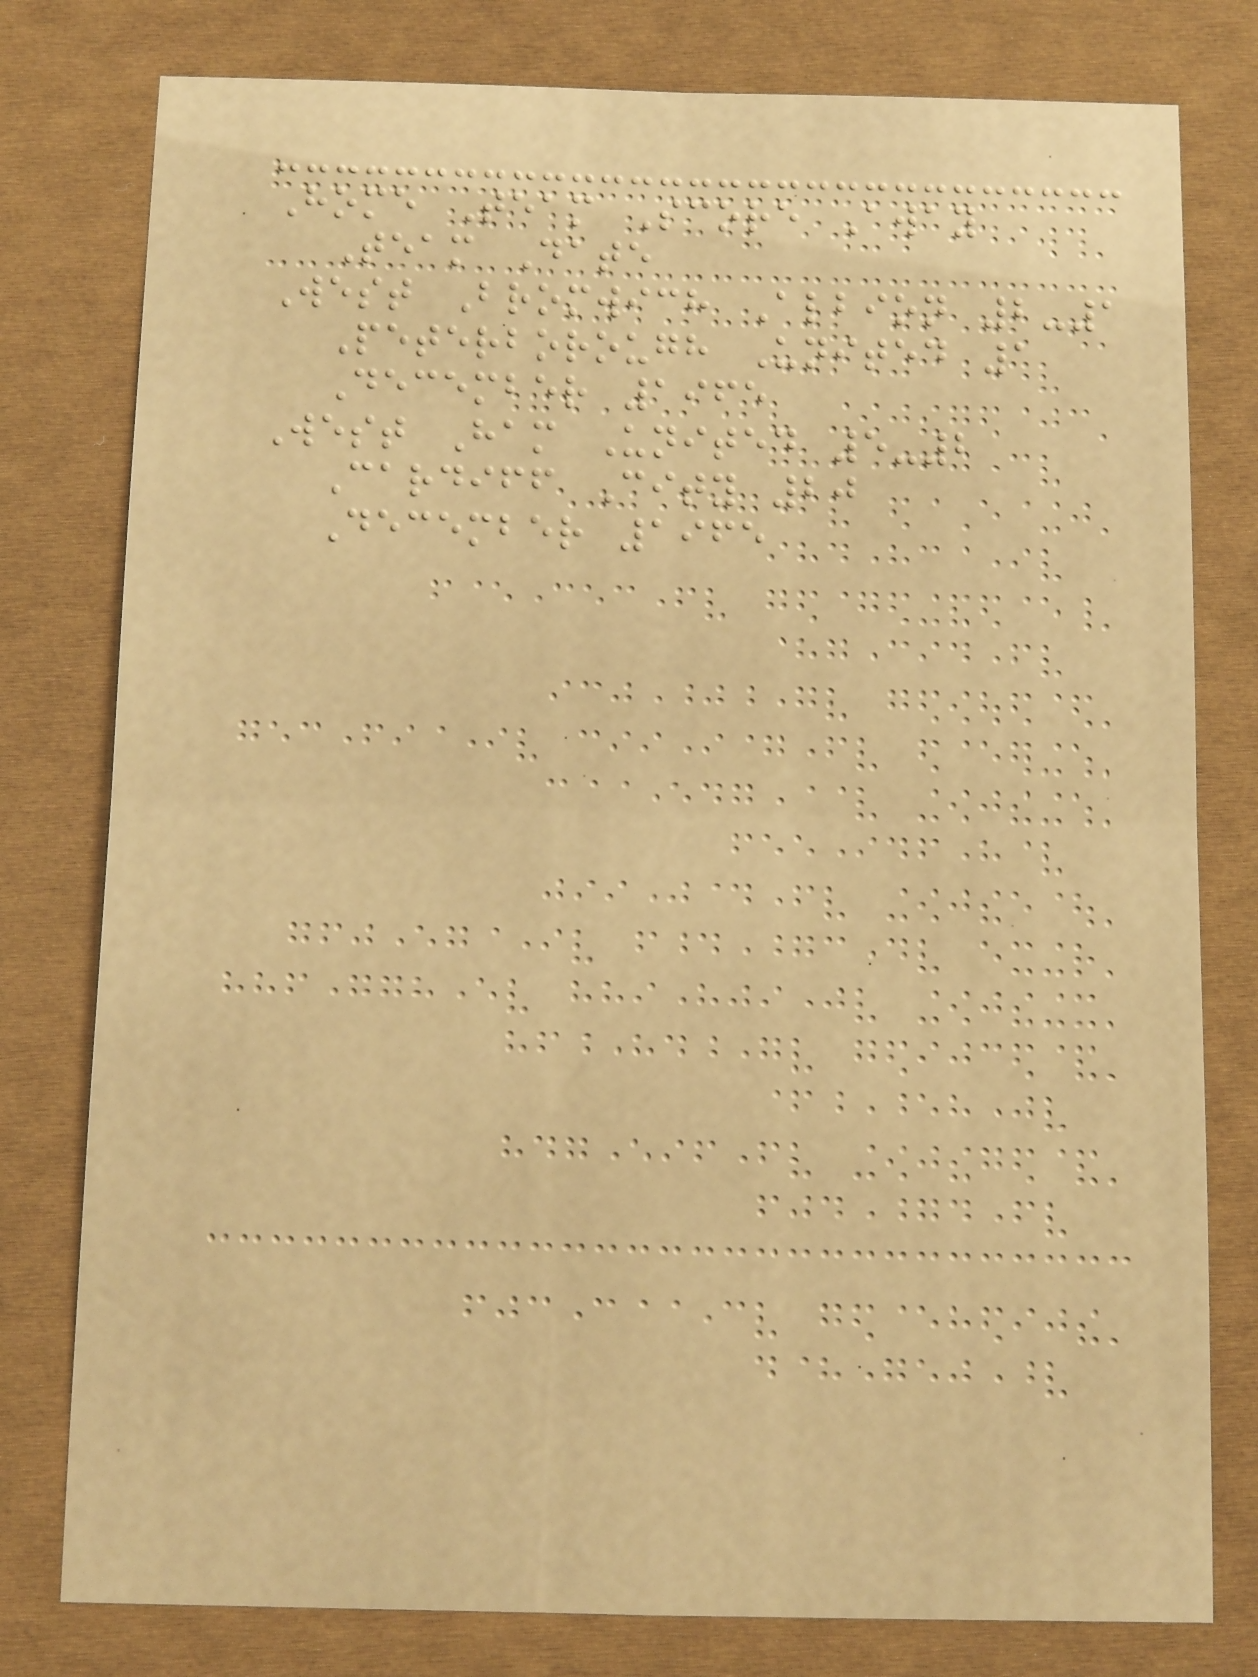Home Team Score Away
Team Date
West Bromwich Albion 2-1
Peterborough United 1
December 1965
West Ham United 5-2
Cardiff City 20
December 1965
